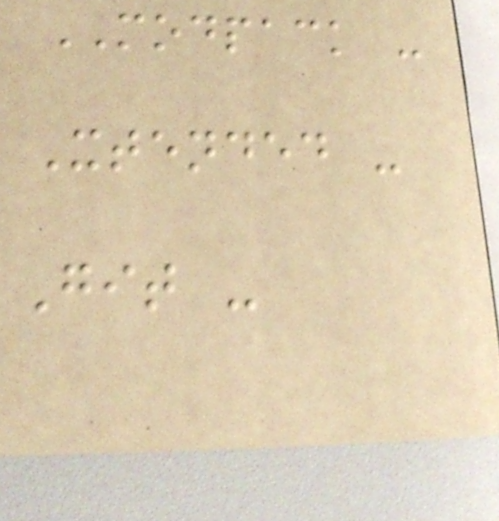MODPACK -
Xtended -
Git -
